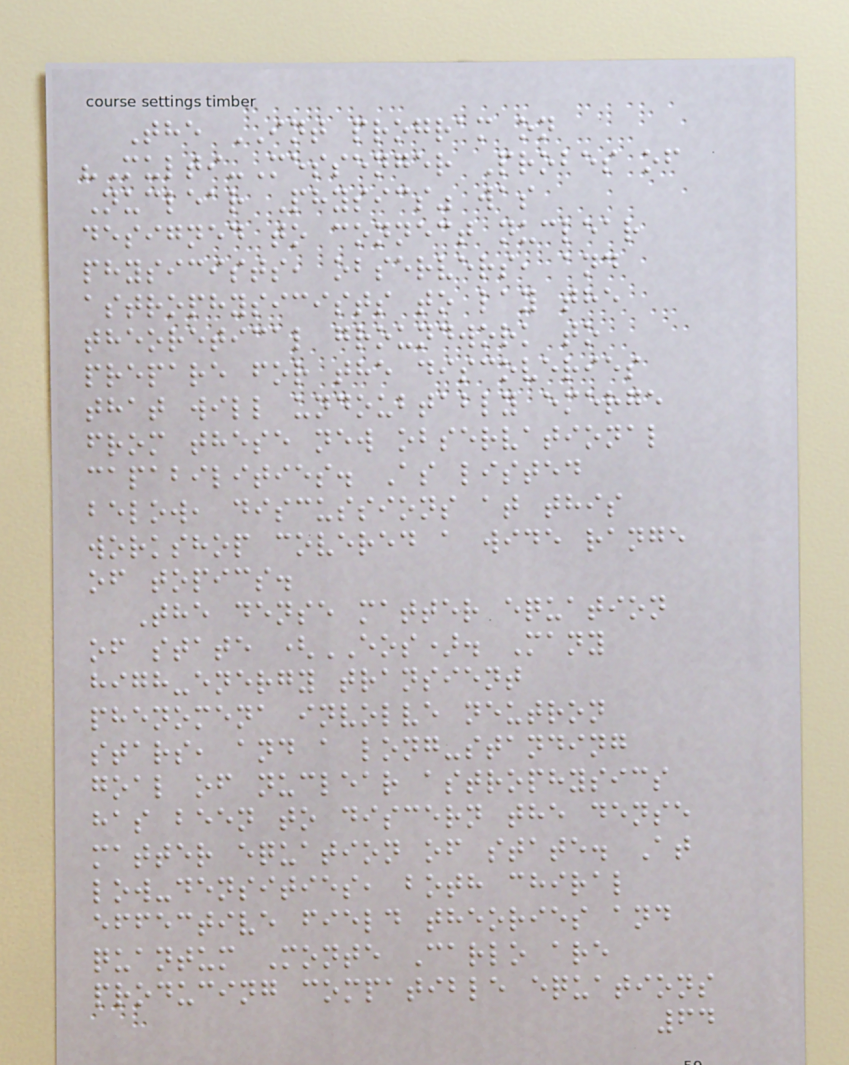The INT program on
"Multi-Messenger Probes of
Nuclear Physics" was
designed to connect nuclear
physicists, observers, and
astrophysicists to lay the
theoretical groundwork to
prepare for the discoveries
that will undoubtably emerge
from these new observational
capabilities. As listed
below, discussions at this
workshop covered a wide range
of topics.
The dense matter equation
of state (EOS). Many
high-energy transient
phenomena involve neutron
stars, and a long-standing
goal of nuclear astrophysics
has been to discern the dense
matter equation of state. At
low-densities, both chiral
effective field theories and
quantum Monte Carlo are
producing compatible equations
64
